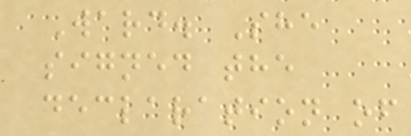Ward. She
signed the
declaration of
